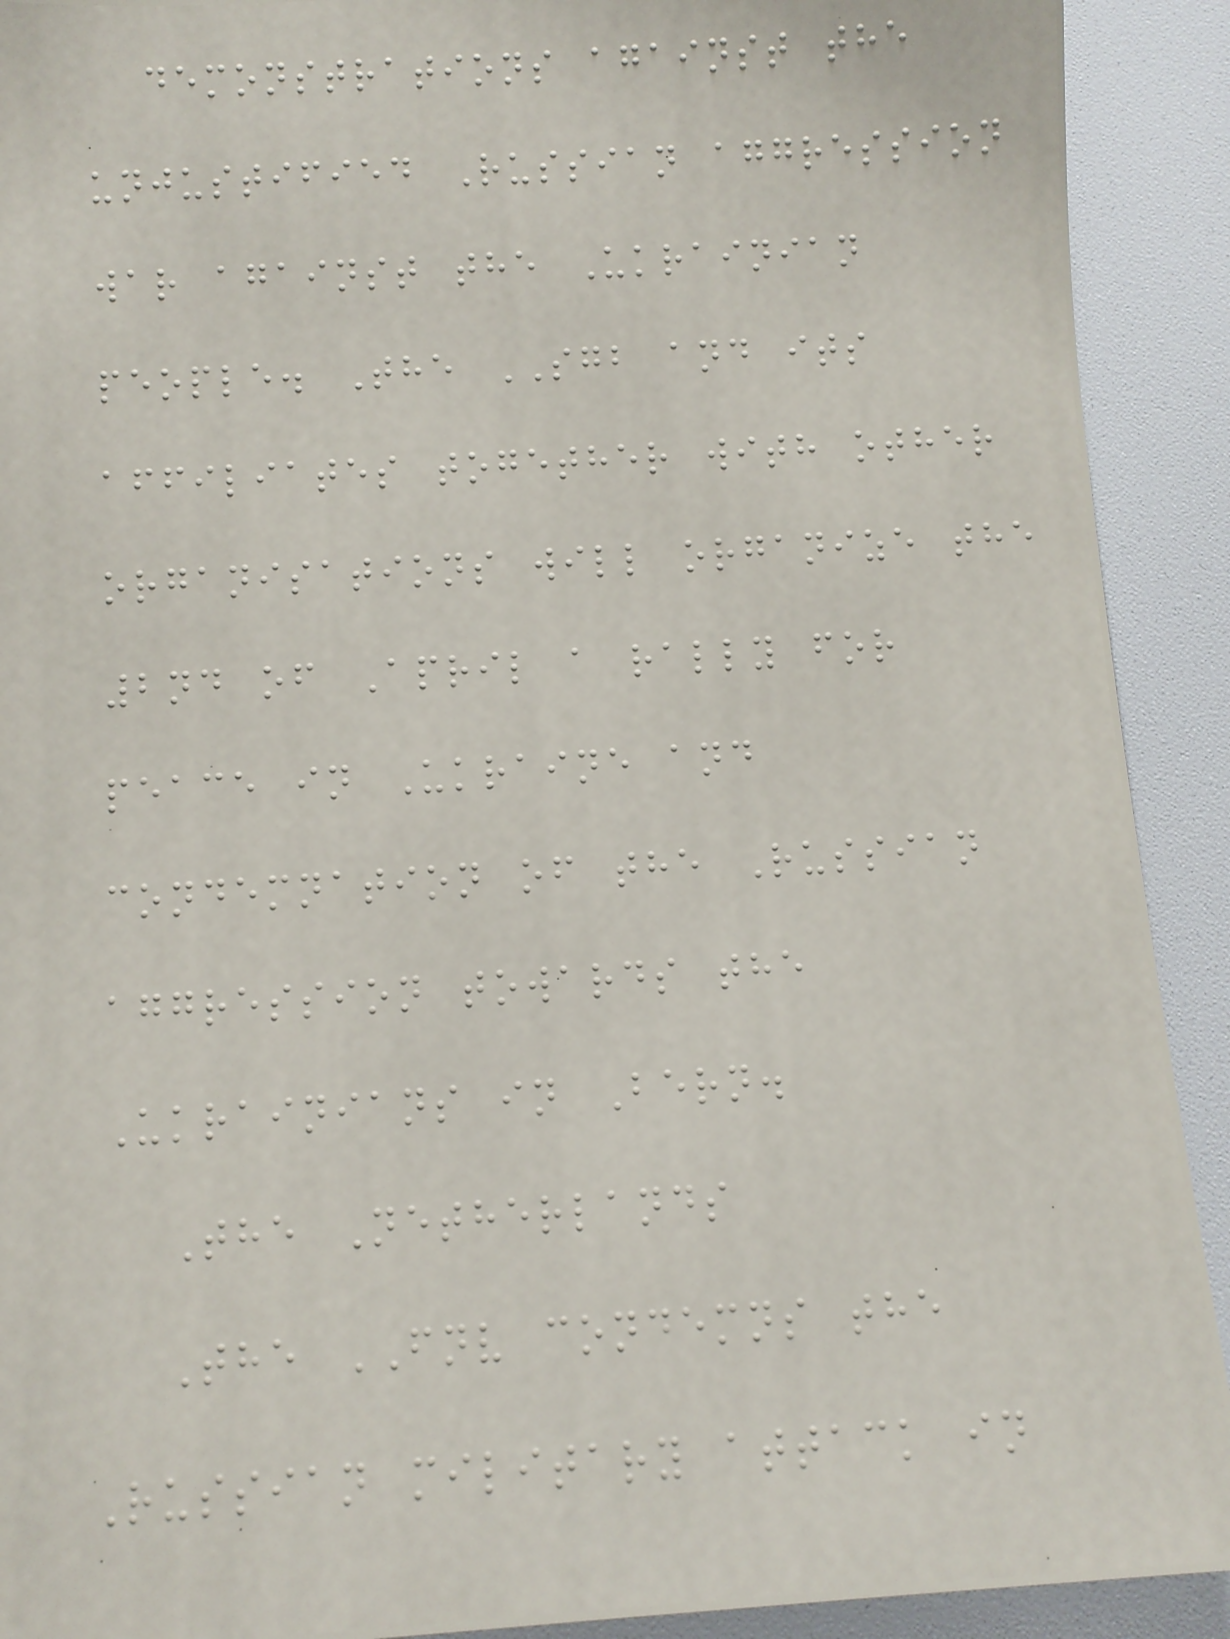demonstrations against the
unjustified Russian aggression
war against the Ukrainian
people. The SGB and its
affiliates together with other
organisations will organize the
2nd of April a rally for
peace in Ukraine and
condemnation of the Russian
aggression towards the
Ukrainians in Bern.
The Netherlands
The FNV condemns the
Russian military attack in
